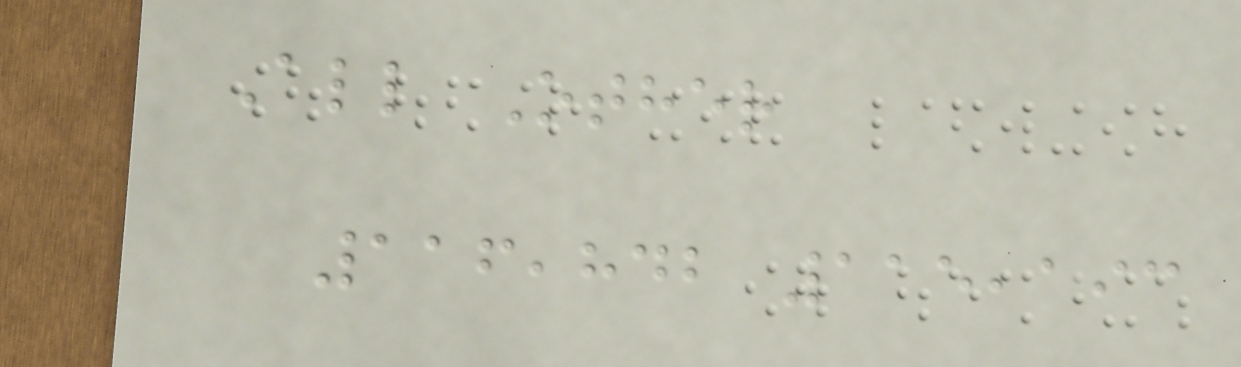All Other
116,842 115,193
